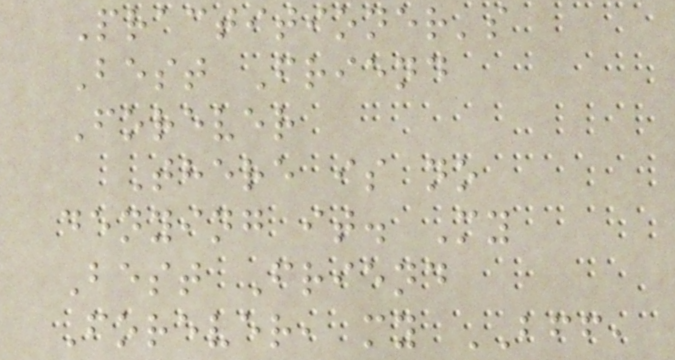Practitioner's
Best Friend
Forever
There is no
denying it. My
Best Friend
Forever, my BFF,
